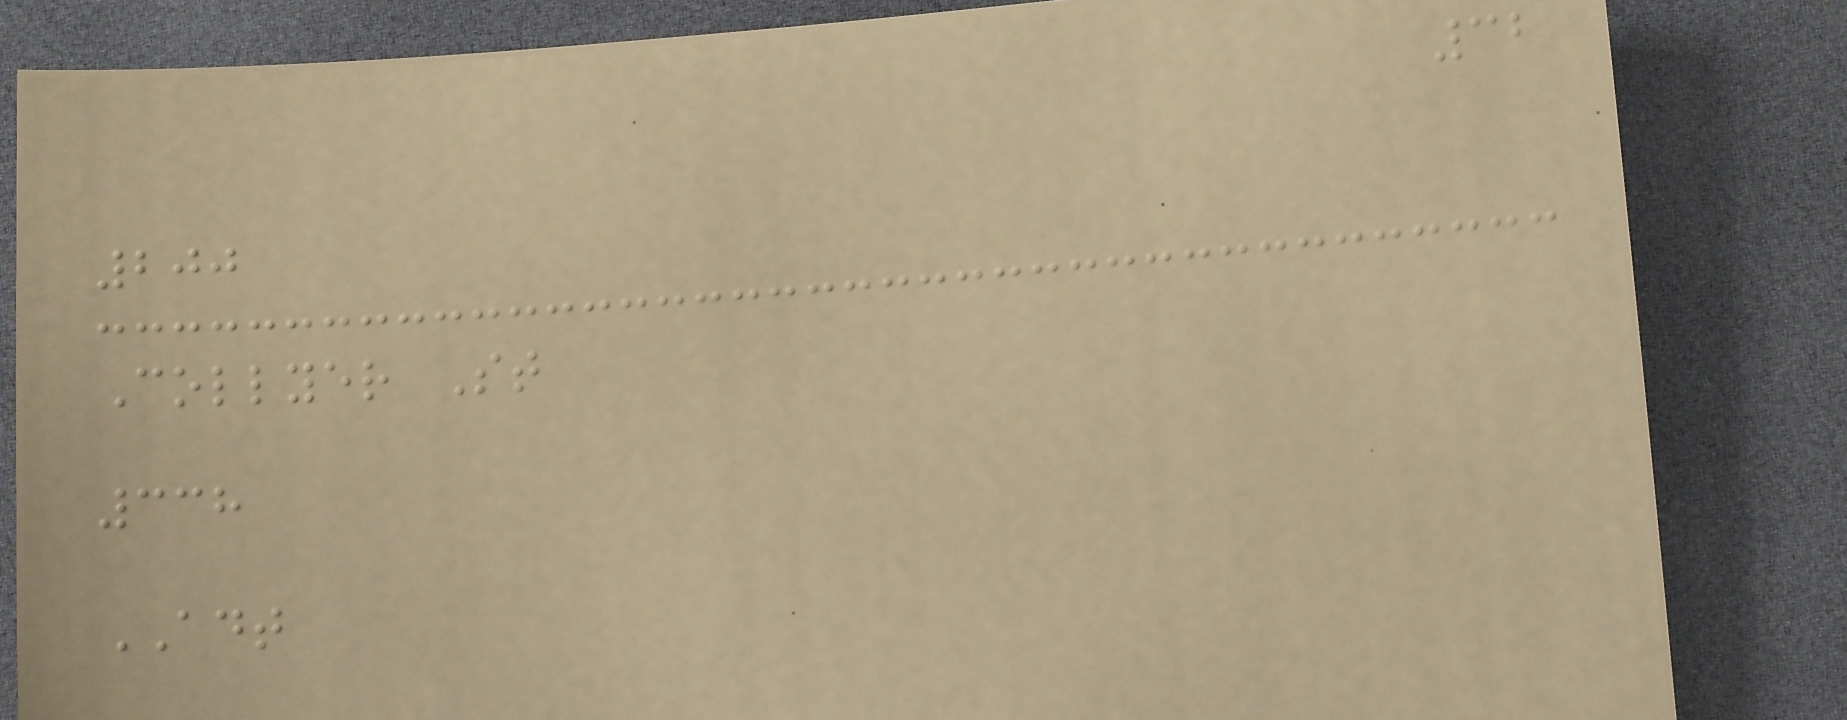32
200
Collyer St
338
ADT
